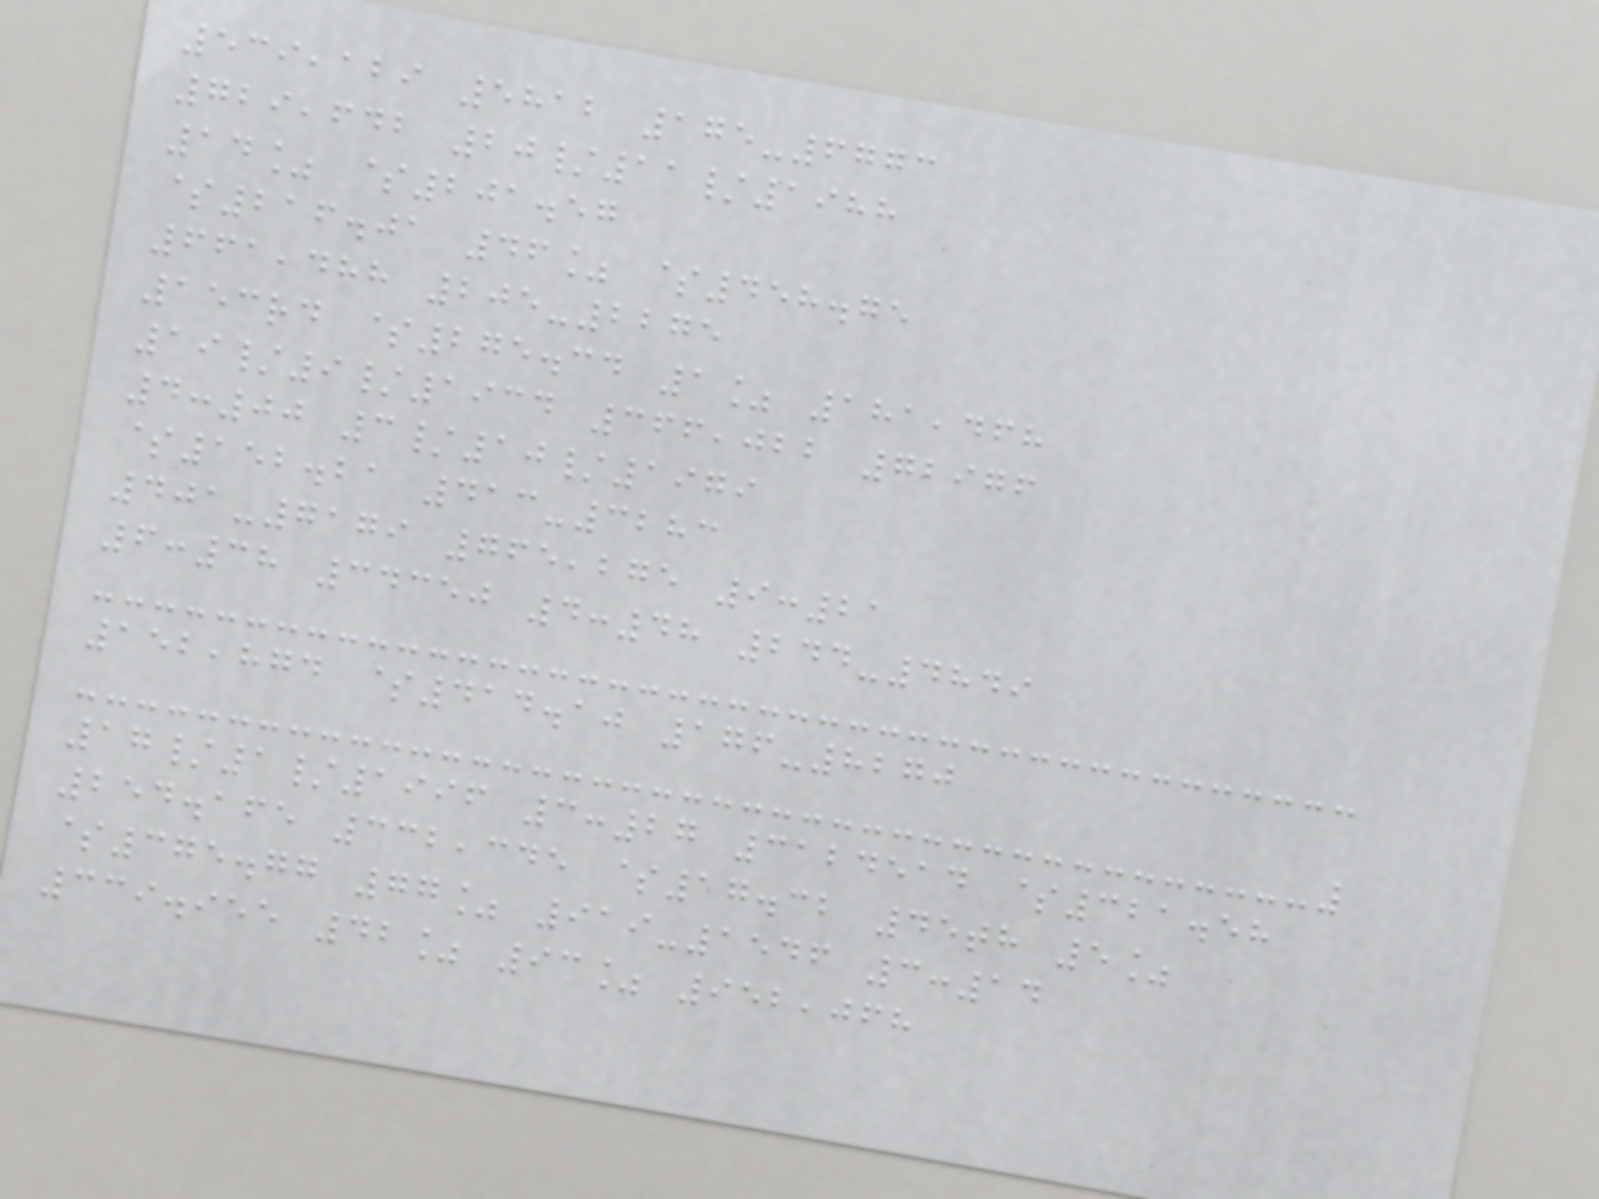539,129 5812 175-6773
729,642 20/11/1988
14% $201.57
$216.01 46% $458.75
661,488 205-2275
153rd $275.34 1% 181,468
19/9/1934 366,022 72976
4:00 3/10/1979
$152.21 413-3283
401-7179 765,275 9:21
6:38 34350 4:48 244-4849
152,874 $414.10 176-8270
17/1/1996 3:27 3124514 $321.58
254.165 332,345 $17.32 45th 5%
$375.77 77% 919-1546 3:14
339.955 42% 93% 952,068
